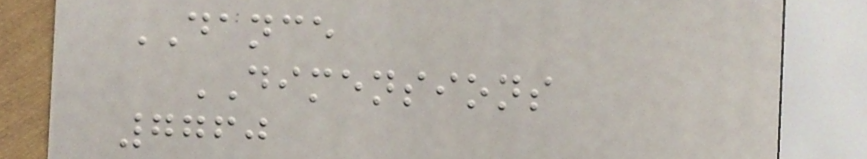DANCE
DIMENSIONS
7760
